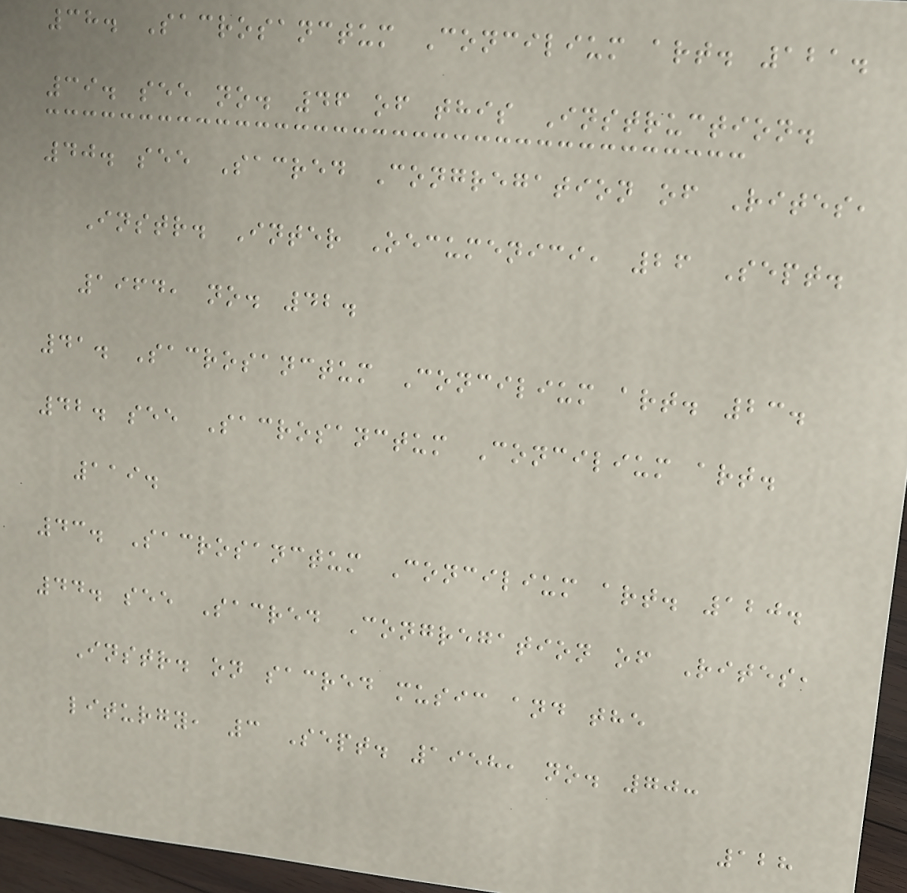38. Sacrosanctum Concilium art. 121.
39. see no. 46 of this Instruction.
40. see Sacred Congregation of Rites,
Instr. Inter Oecumenici, 26 Sept.
1964, no. 42.
41. Sacrosanctum Concilium art. 23.
42. see Sacrosanctum Concilium art.
119.
43. Sacrosanctum Concilium art. 120.
44. see Sacred Congregation of Rites,
Instr. on sacred music and the
liturgy, 3 Sept. 1958, no. 70:
128
